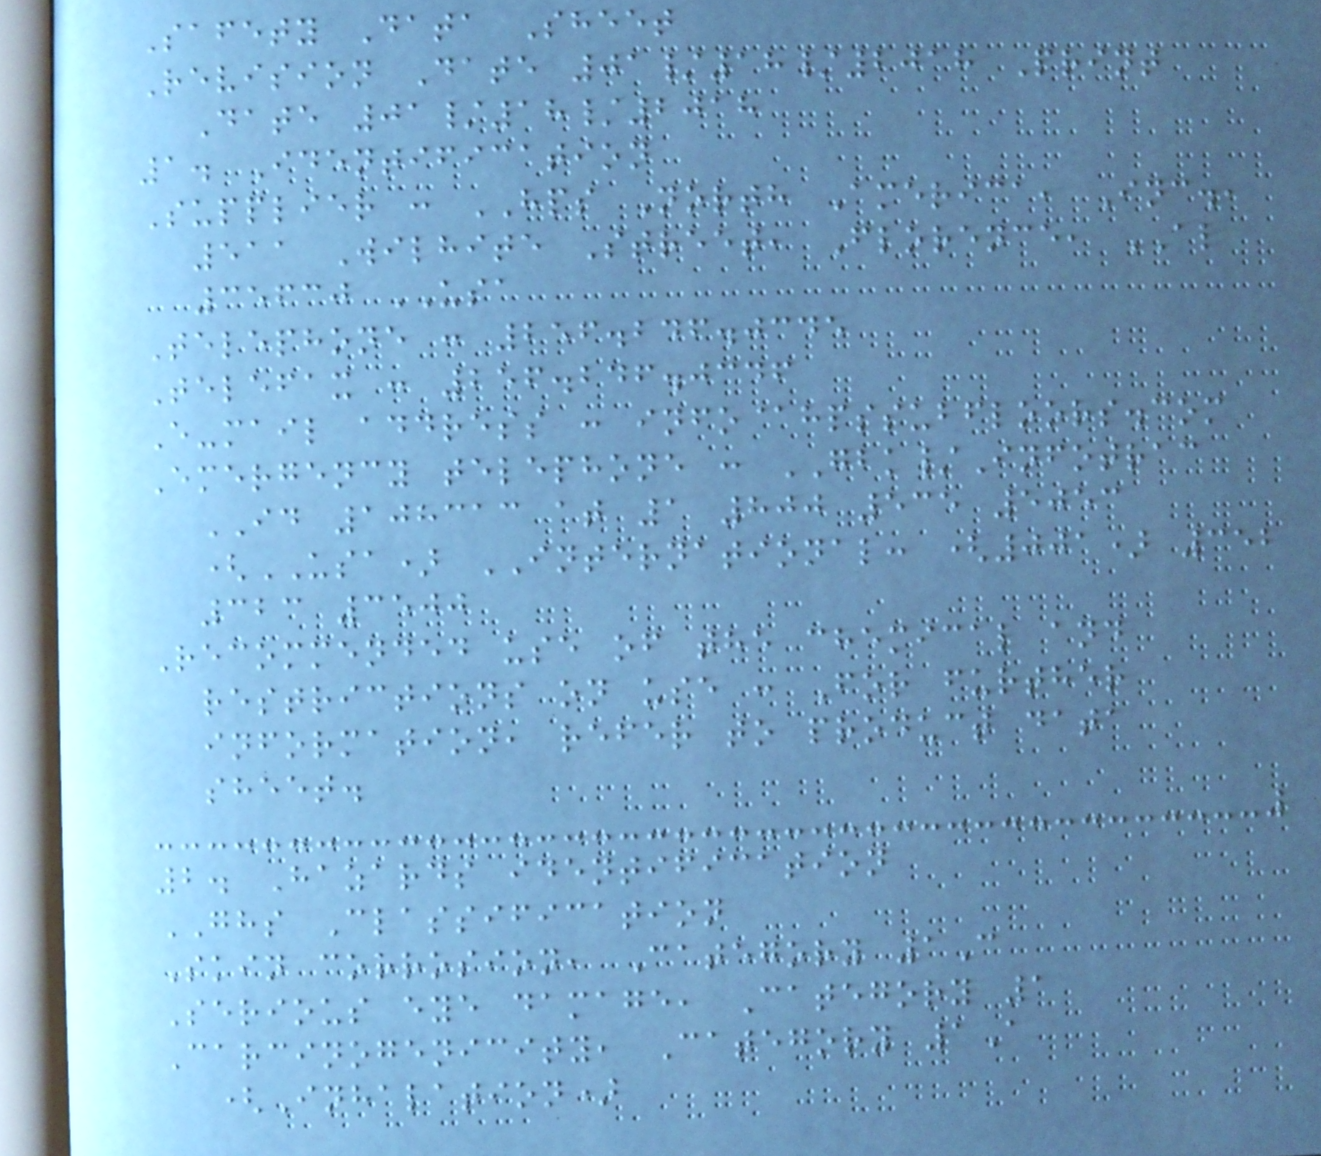Safety Data Sheet
Revision Date 01/18/2018 Print
Date 01/18/2018
1. Identification
Supplier : HPS North America, Inc.,
511 Wilhite Street, Florence, AL
35630 USA
Telephone : 256.246.0345
Telefax : 256.246.0346
E-mail address : info@hpssubfloors.com
Emergency telephone : GBK/Infotrac
ID 108313 at 1 800 535 5053
(USA) INTERNATIONAL: (001) 352
323 3500
Recommended use of the chemical and
restrictions on use : For further
information, refer to product data
sheet.
2. Hazards identification
GHS Classification
Skin corrosion, Category 1C
Serious eye damage, Category 1
Carcinogenicity, Category 1A
(Inhalation)
